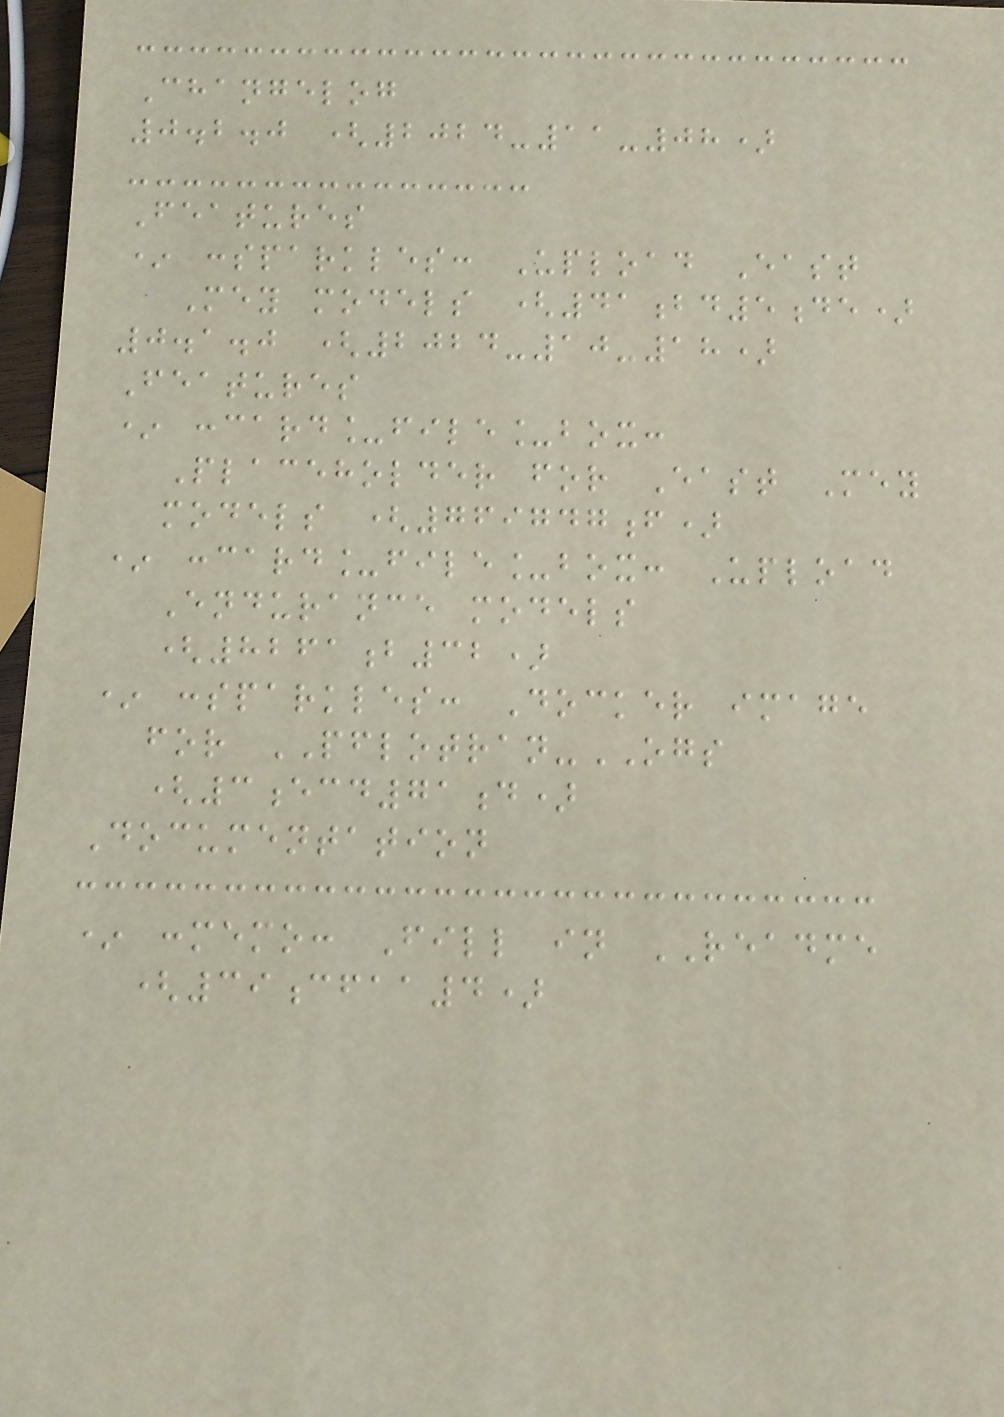Changelog
0.2.0 (2024-11-08)
Features
* :sparkles: Upload East
Mey models (41bd5de)
0.1.0 (2024-10-18)
Features
* :card_file_box:
Placeholder for East Mey
models (769747f)
* :card_file_box: Upload
Endurance models
(8261b32)
* :sparkles: Docker image
for PFLOTRAN-OGS
(3ecd71d)
Documentation
* :memo: Fill in README
(39cfaa4)
